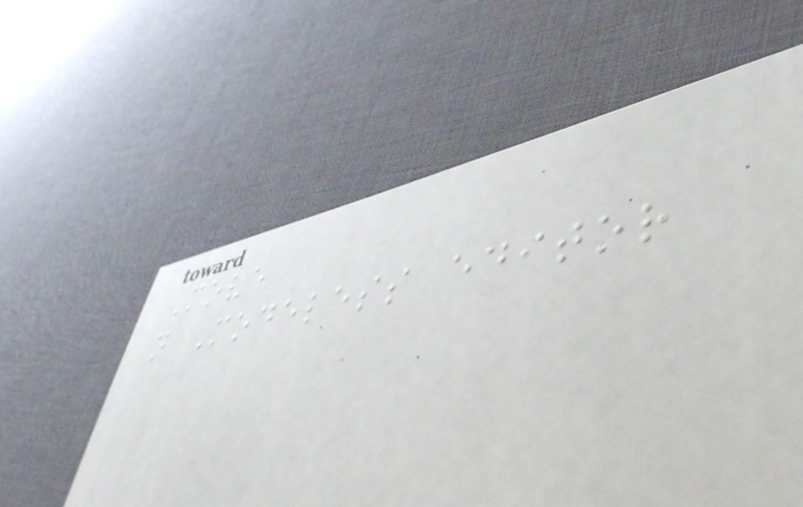Move
n Modeless editor
